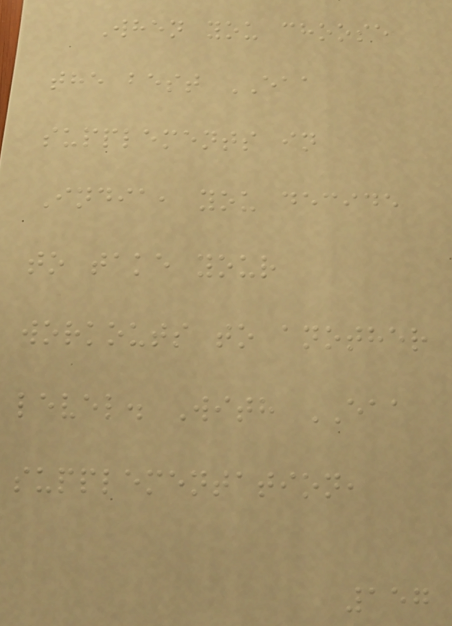When you choose
the best EAA
supplements in
India, you decide
to take your
workouts to another
level. With EAA
supplementation,
157
